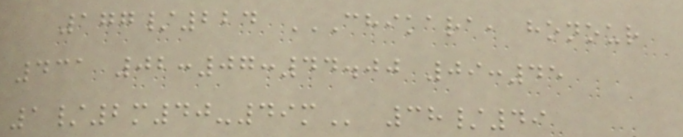177/224 CHIKARA, HONOUR
431 02:07:44.00 09:45
1/2M40-49M 38/49
